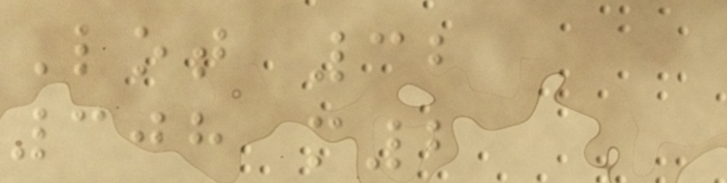Lot 32
308 m2
